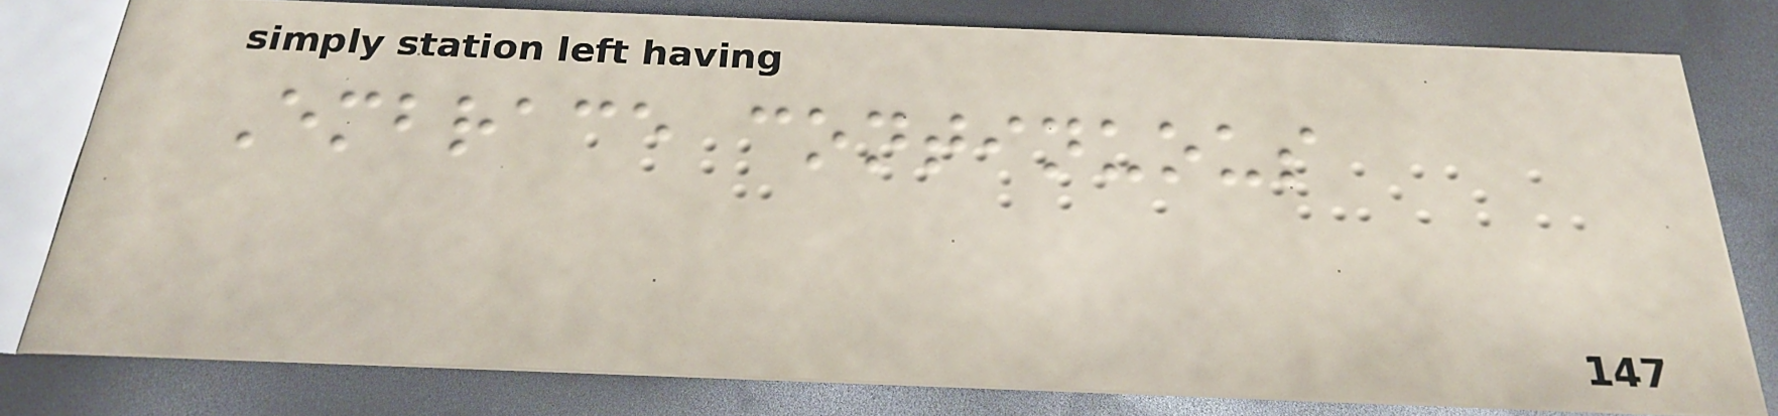Embrace continuous
